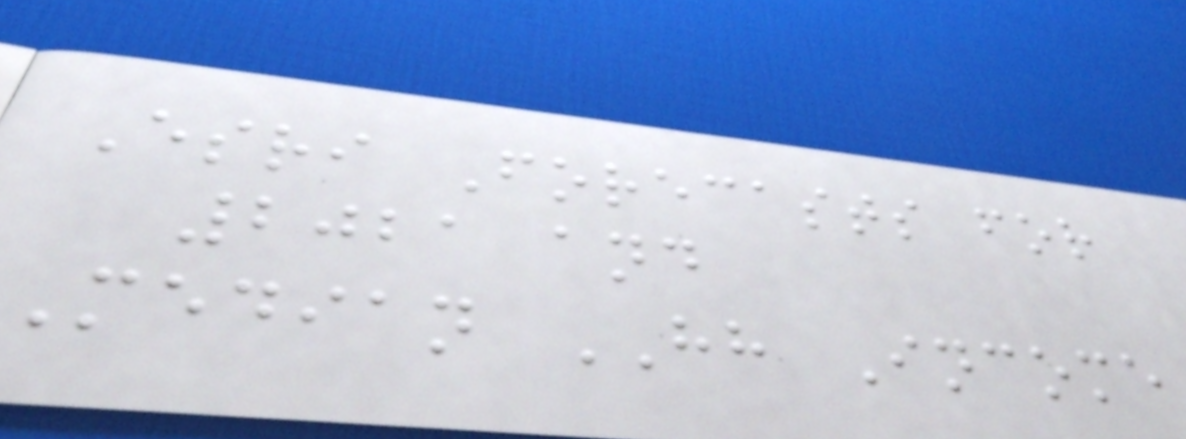Esri Forecasts for
2021 and
Median HH Income
